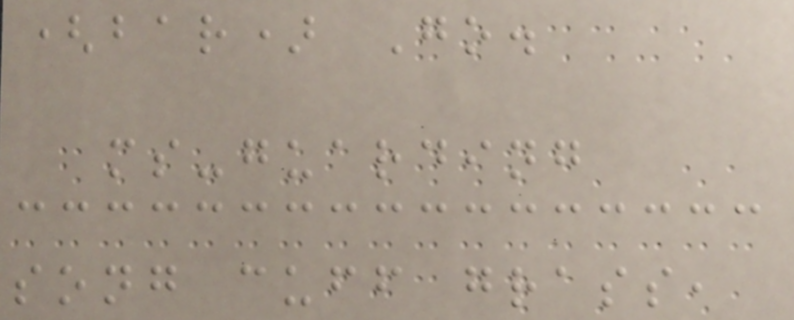(bar) Go.
ms-guarding
song cuff grass,
